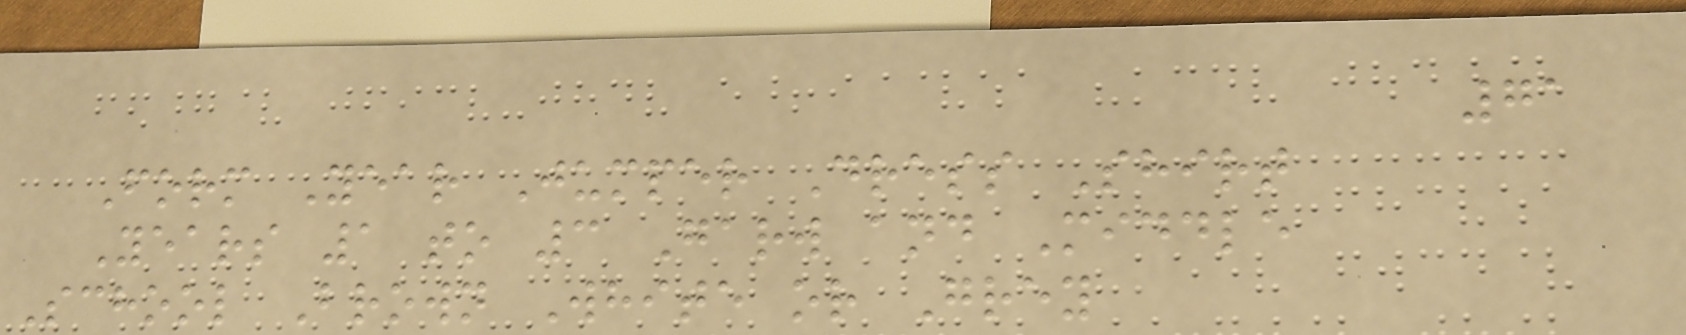71
Form Year Jumper Dress Shirt
Years 1 to 3 Garw and Middle
School Brown White or Grey
